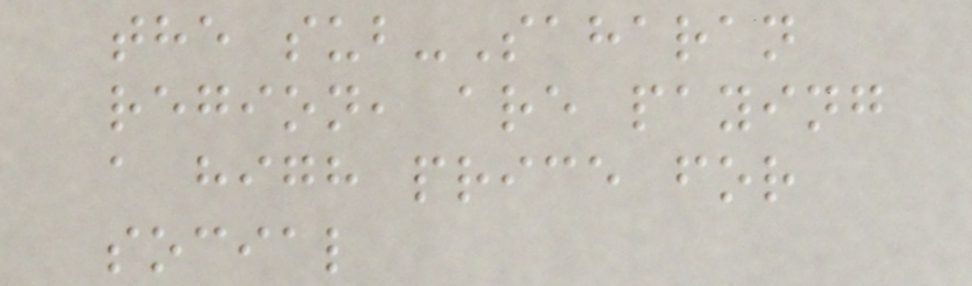the sub-Saharan
region, are paying
a high price for
social
